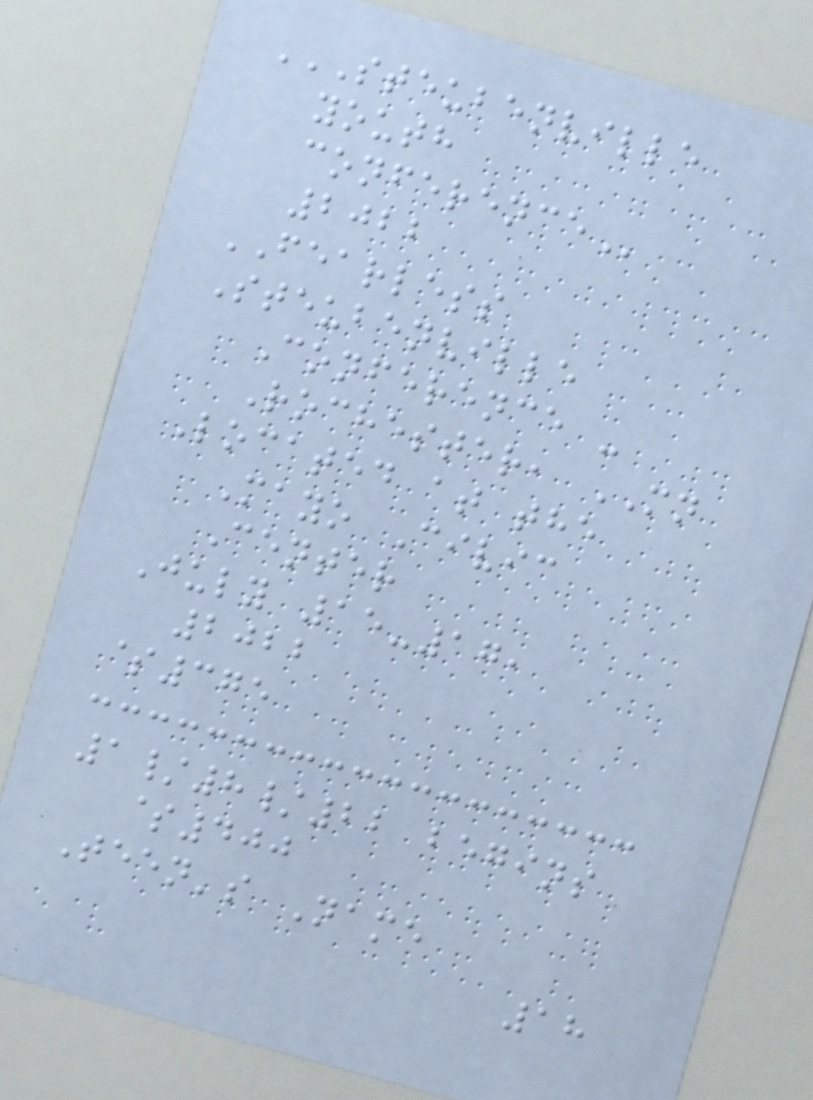STEUBENVILLE
YOUTH
CONFERENCE
2022
FEARLESS
Steubenville
Conference -
Rochester, MN
Located at the
Mayo Civic
Center
July 15-17,
2022
$375
1/8/22 begins
$400
Teen's Name
18
